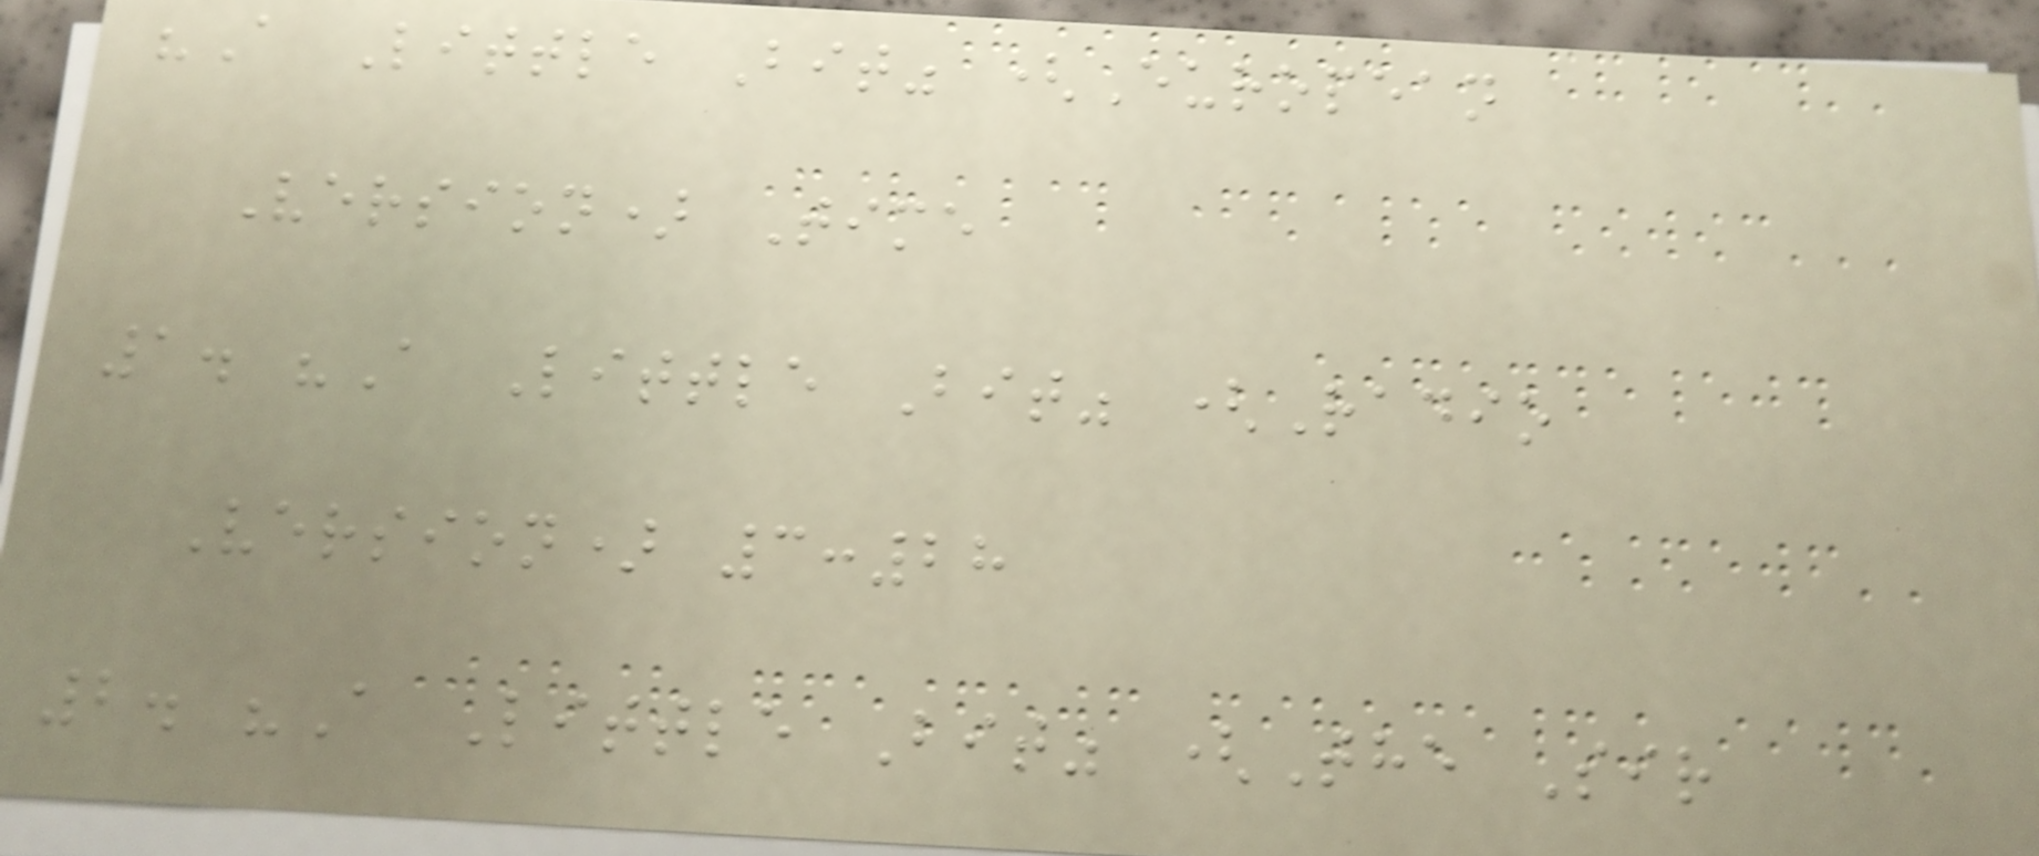"A Little Bit" (European
Version) Time
1. "A Little Bit" (Radio
Version) 3:28
2. "A Little Bit" (The Sir
